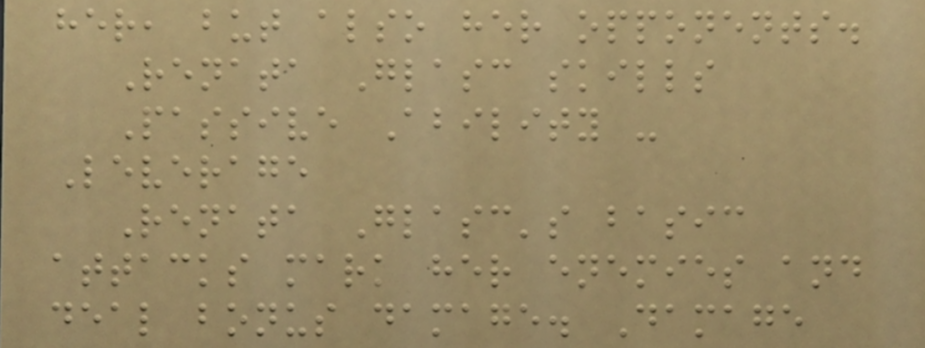her, but also her opponents.
Renata Glasc skills
Passive Ability -
Leverage
Renata Glasc's basic
attacks mark her enemies and
deal bonus damage. Damage
